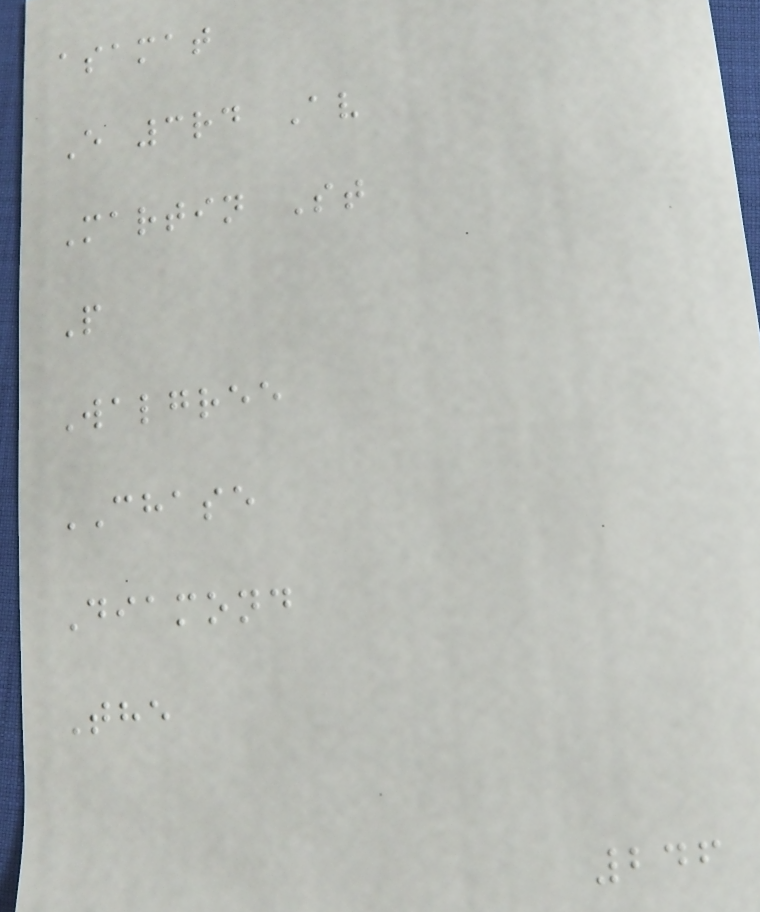asamat
E 3rd Av
Martin St
P
Walgree
CHASE
Diamond
The
246
